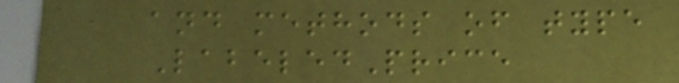and methods of type
LabeledPrice
